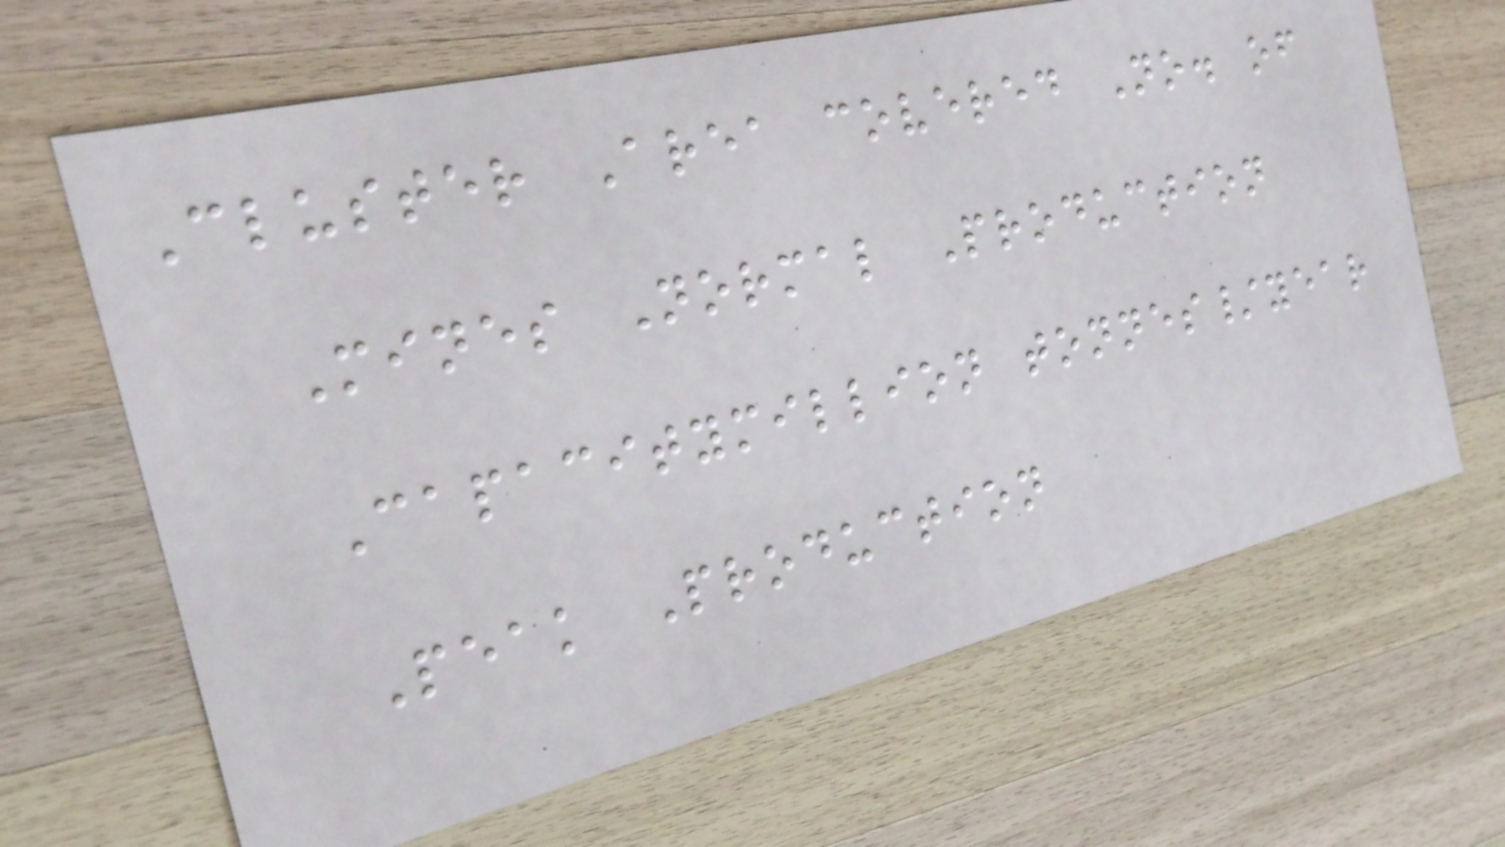Cluster Area covered No. of
Mines Normal Production
Capacitymillion tonnes/year
Peak Production
